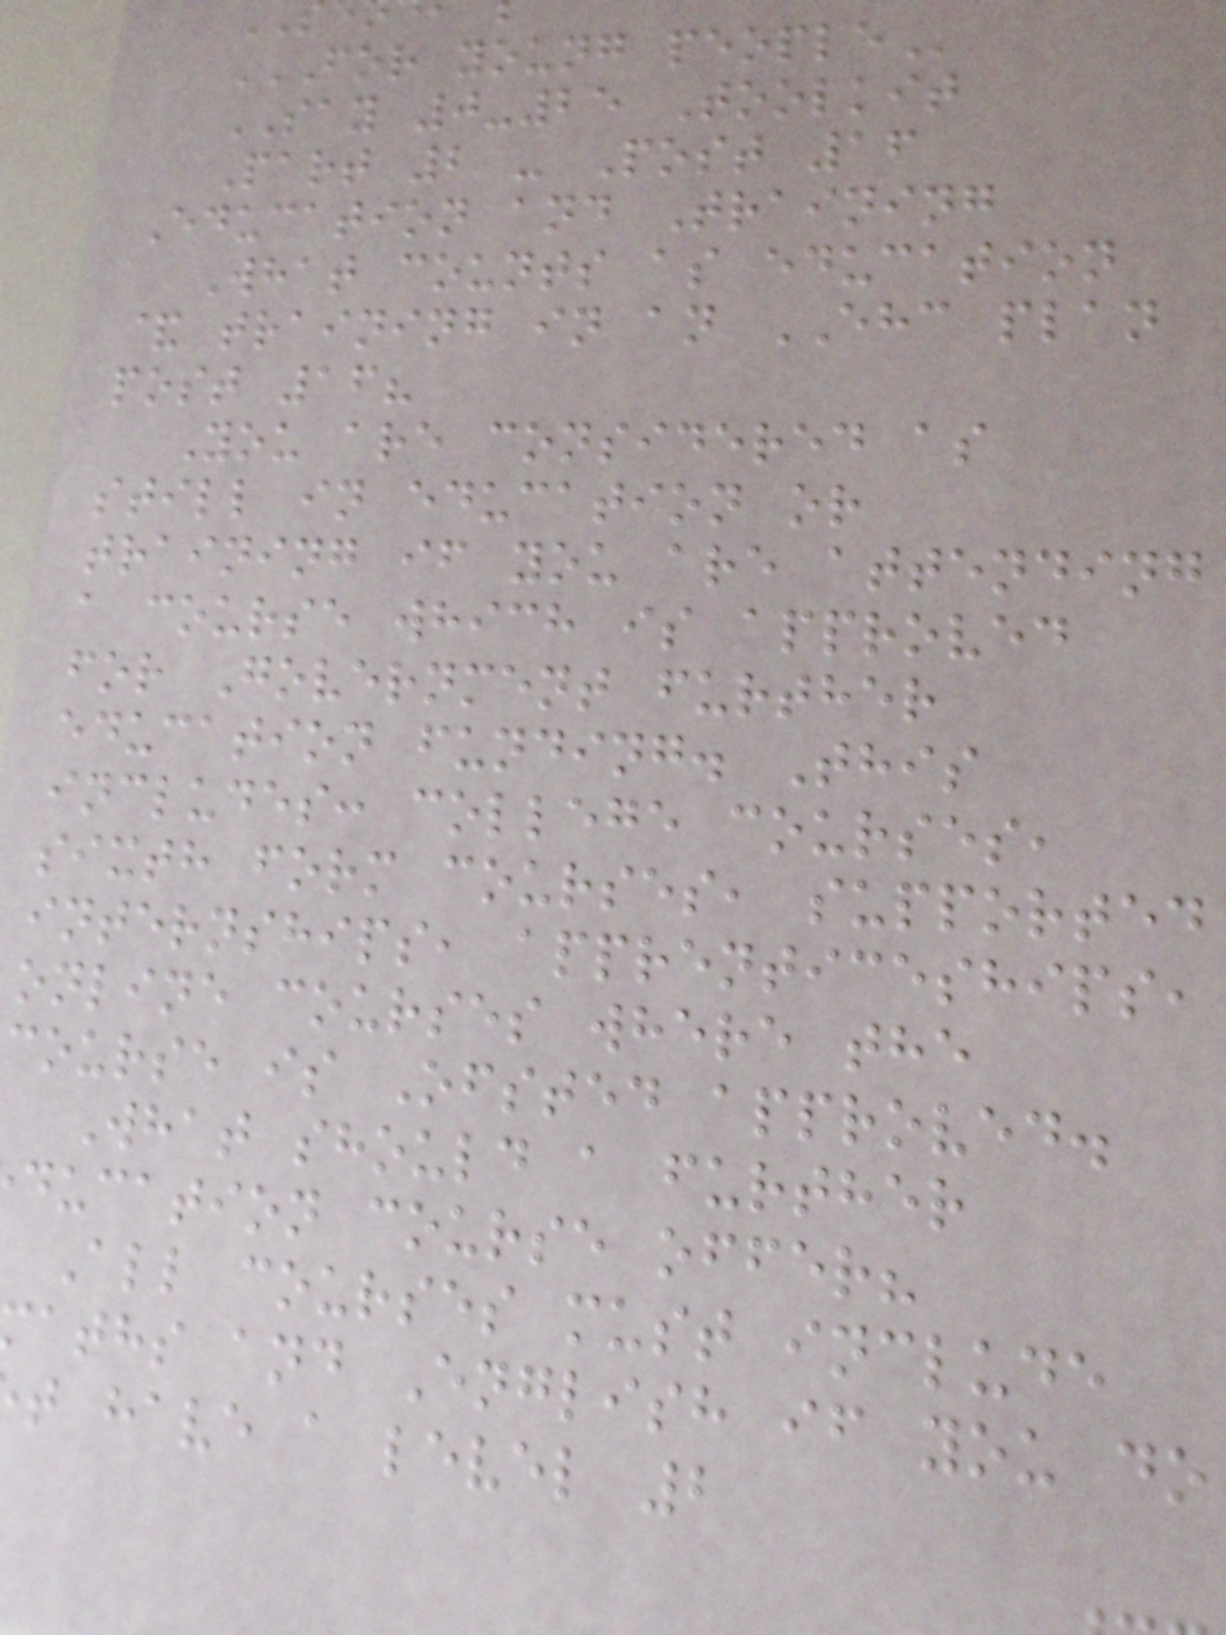FOR YOUNG PEOPLE
SAY 0-25 Toolkit
Part 2 - Post 16
Education and Training
What counts as education
& training in an EHC plan
post 16?
You are considered as
still in education or
training if you are attending
a course which is approved
for Government further
education funding. This
includes: college courses,
sixth form courses, supported
internships, apprenticeships,
online courses where the
course is Ofsted approved.
What should a further
ducation course offer?
All courses must include
aths and English if you do
t have a level 2
